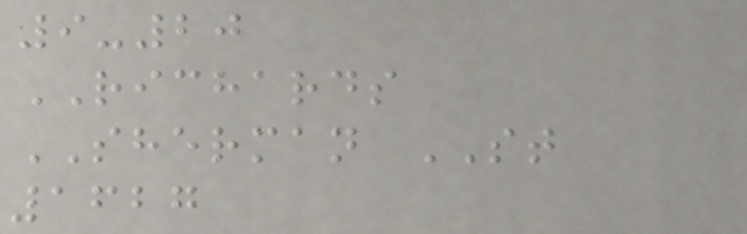9-20
RICHARDS
SHERMAN ST
1627
